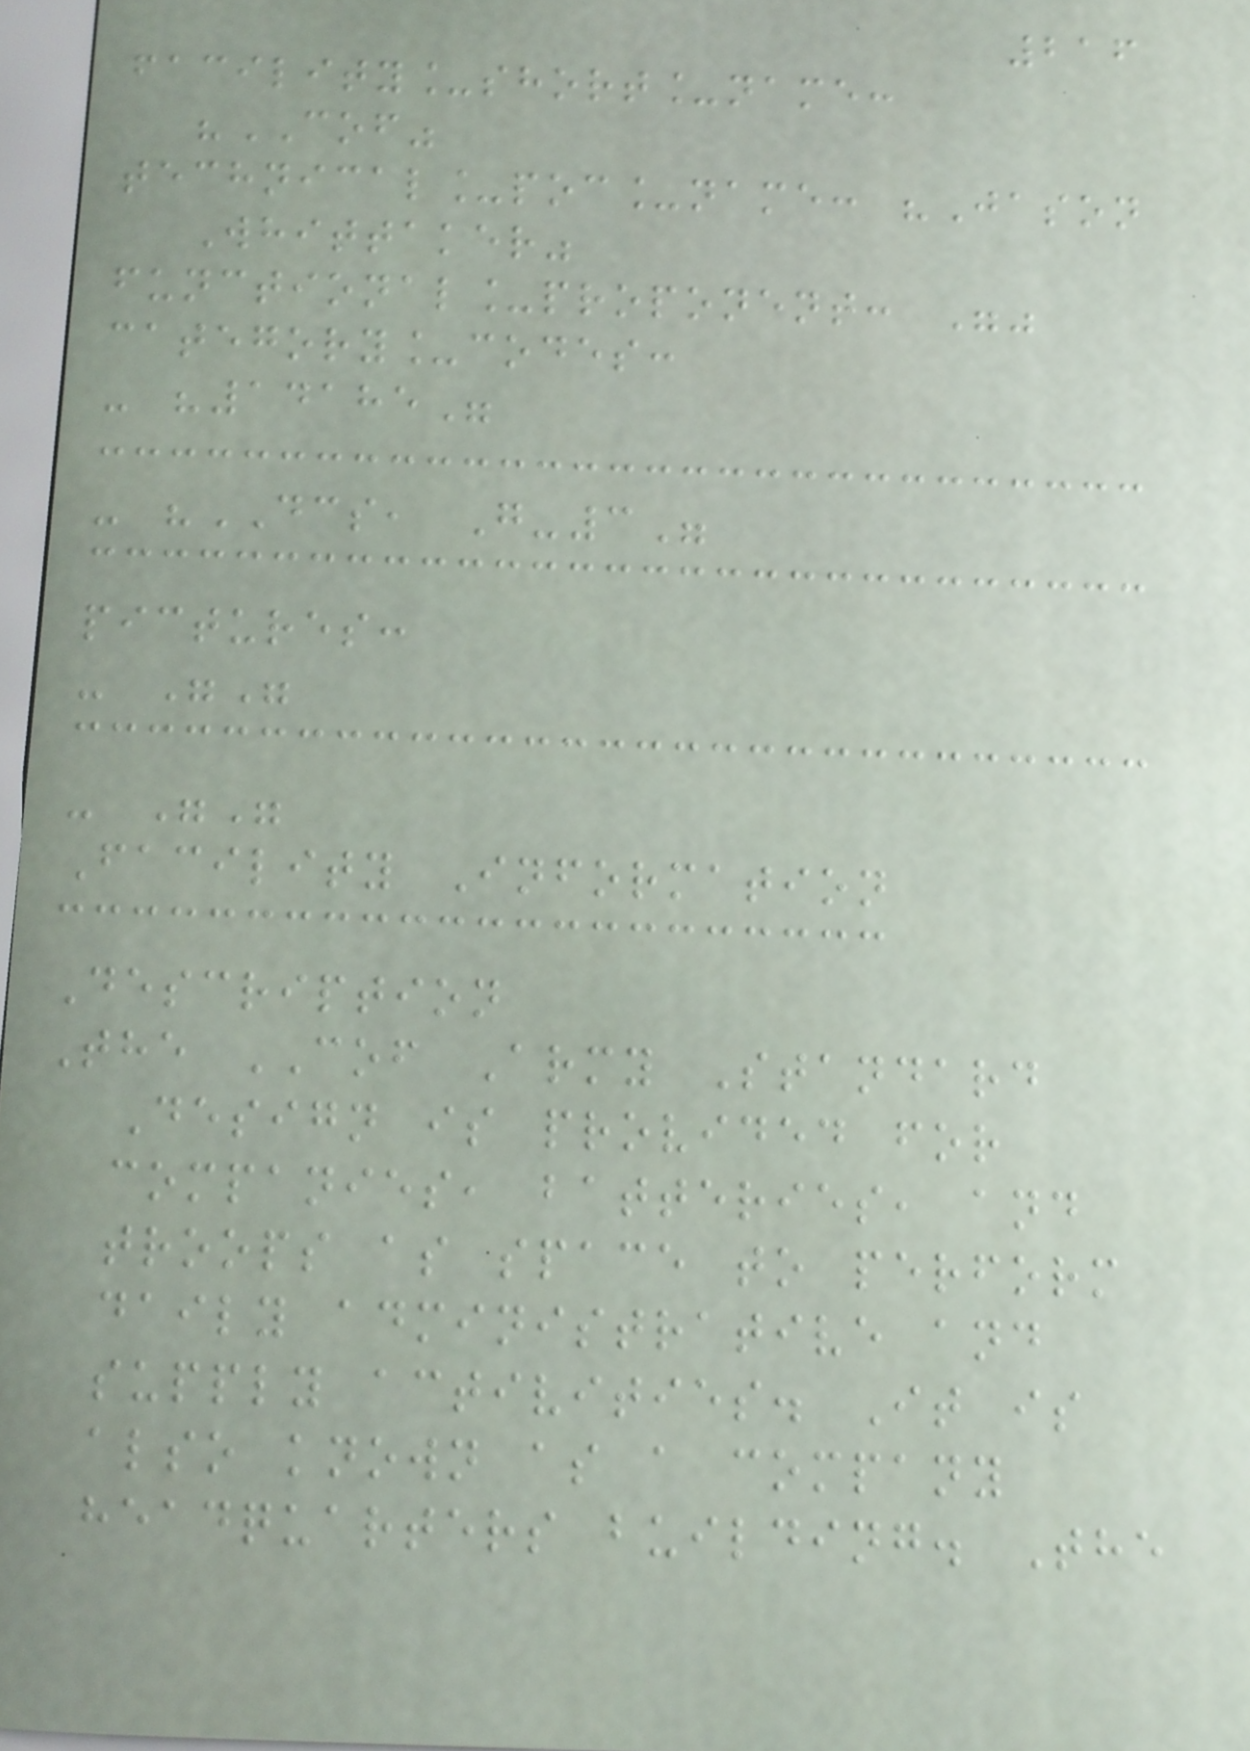216
facility_short_name:
"COF"
technical_poc_name: "Jason
Whittaker"
functional_proponent: ""
category_codes:
- "14185"
- "DCS, G-3"
pictures:
- ""
- ""
Facility Information
Description
The COF Army Standard
Design is provided for
companies, batteries, and
troops as space to perform
daily administrative and
supply activities. It is
also known as a company
headquarters building. The
